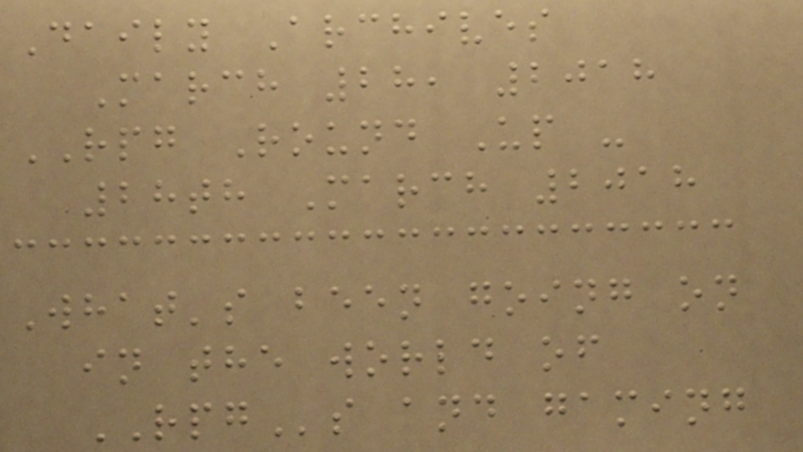Daily Archives
March 28, 2018
RPG Round Up -
28th March 2018
What's been going on
in the world of
RPGs and gaming
